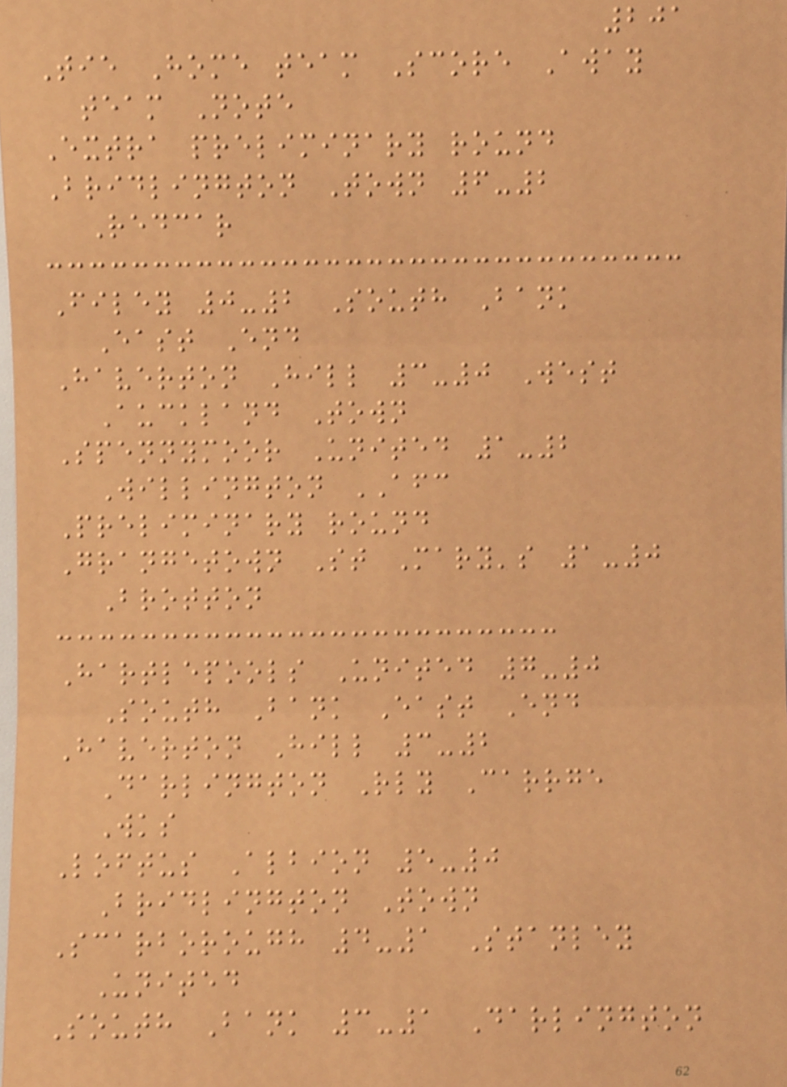201
Tie Home team Score Away
team Note
Extra preliminary round
Bridlington Town 6-2
Redcar
Filey 0-2 South Bank
East End
Haverton Hill 3-0 West
Auckland Town
Spennymoor United 1-2
Willington AFC
Preliminary round
Grangetown St Mary's 1-0
Brotton
Hartlepools United 7-0
South Bank East End
Haverton Hill 3-2
Darlington Rly Carrge
Wks
Loftus Albion 5-0
Bridlington Town
Scarborough 4-1 Stanley
United
South Bank 3-1 Darlington
